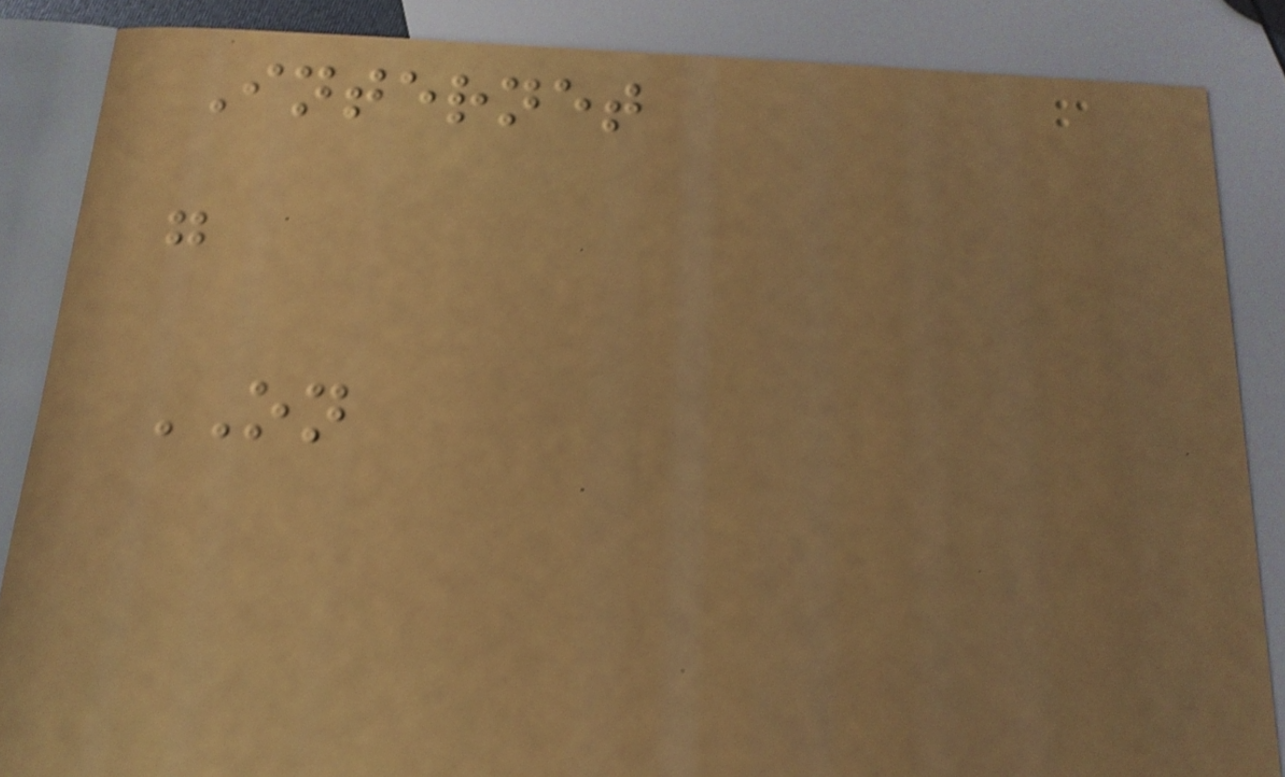Internet
g
ON
